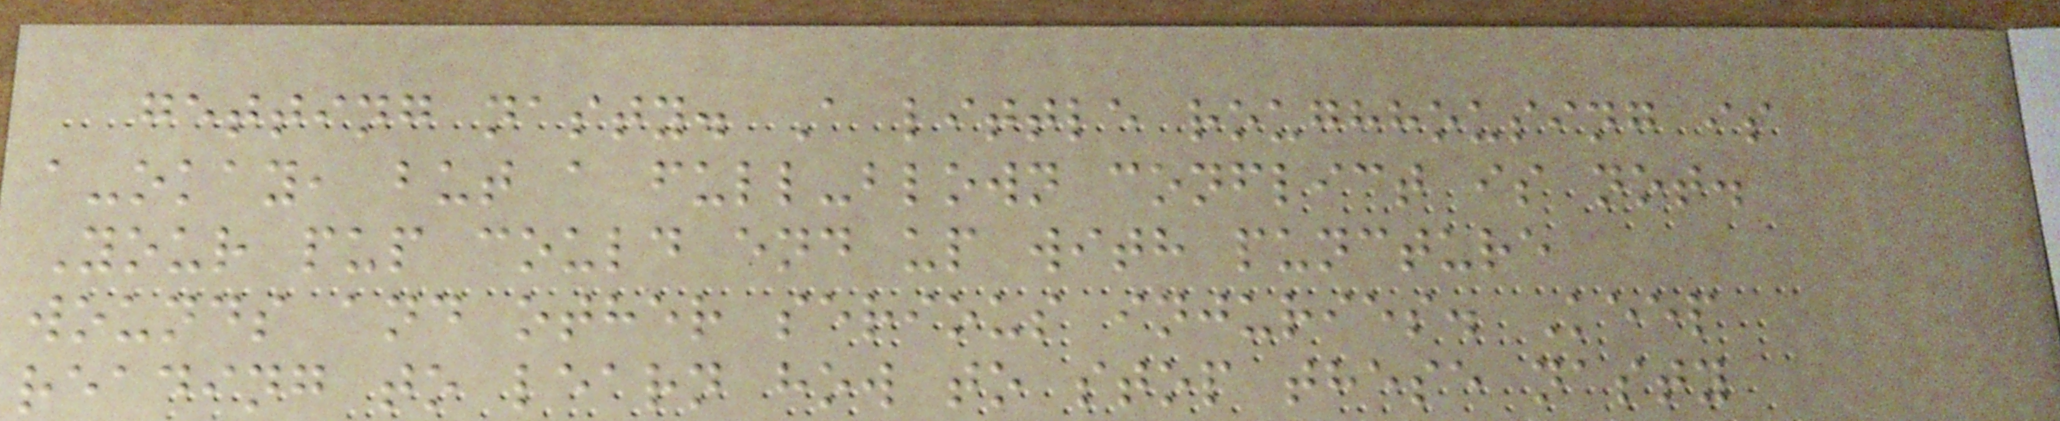getting nasty. A little roughhousing is
a-okay, but a full-blown conflict is not.
Your pup could end up with puncture
wounds and other serious injuries. Keep
reading to learn how to stop these nasty
